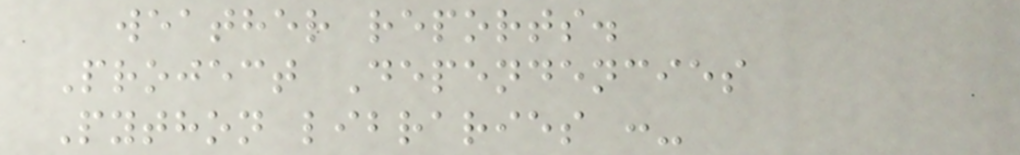weather reports.
Project Dependencies
Python libraries :-
